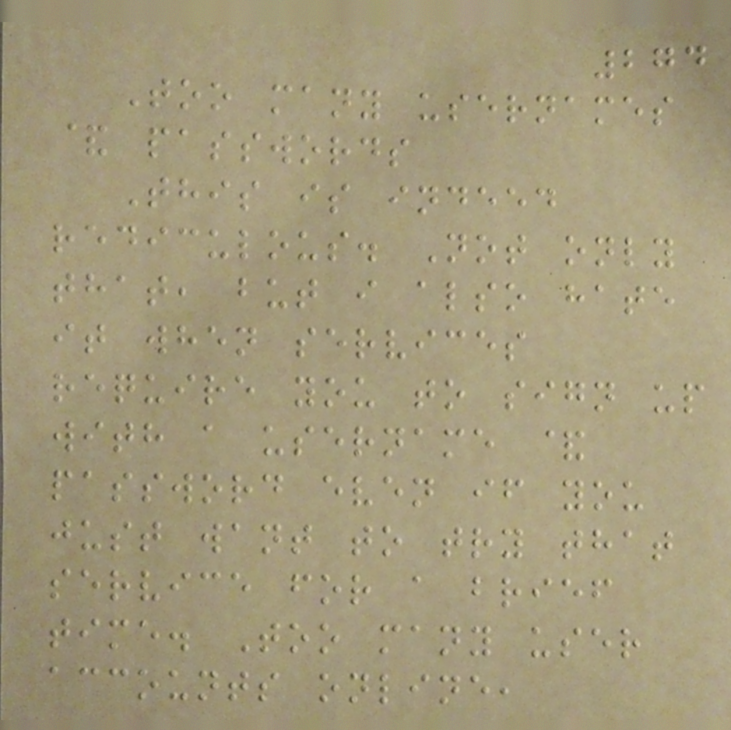274
Too many usernames
& passwords
This is indeed
rediculous. Not only
that, but i also hate
it when services
require you to sign up
with a username &
password even if you
just want to try that
service for a brief
time. Too many user
accounts online,
